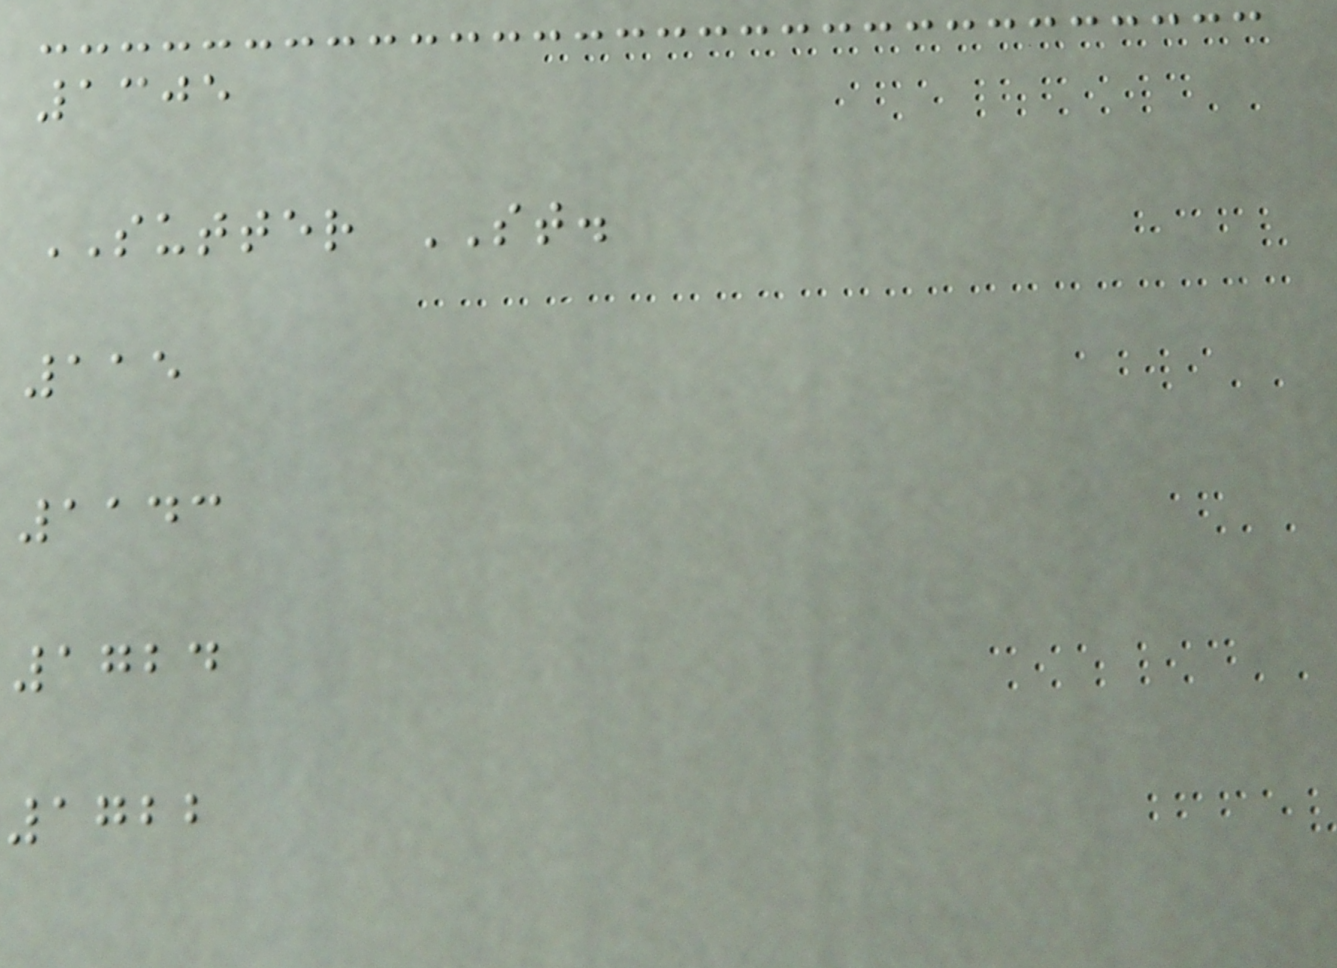1305
SUTTER ST.
115
1143
1724
1722
